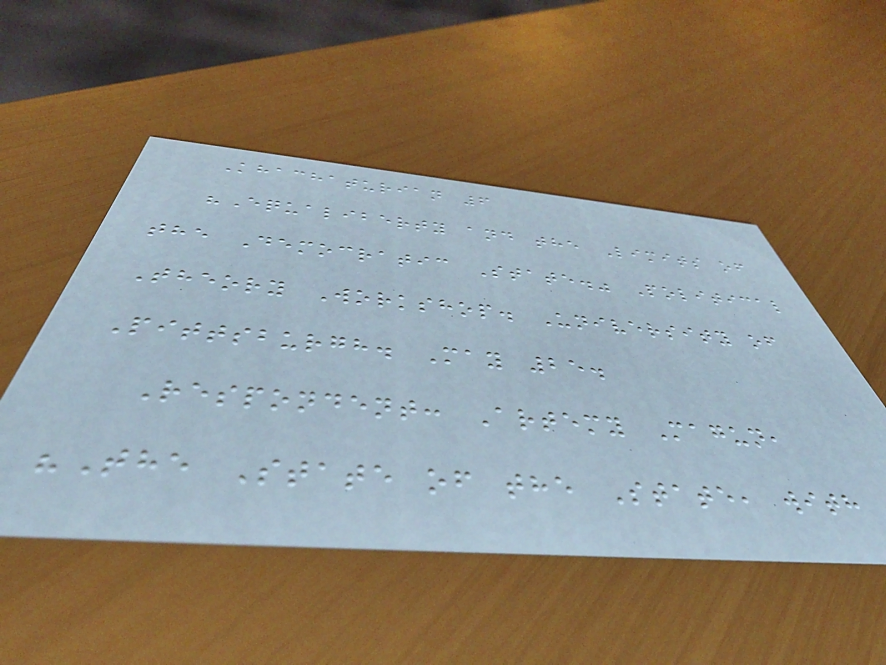Khachaturian 6
"Equaliberty and the Limits of
the Democratic State." Political
Theory Workshop. University of
Pittsburgh. May 25.
Respondent: Artemy Magun,
"The State of the State, with
